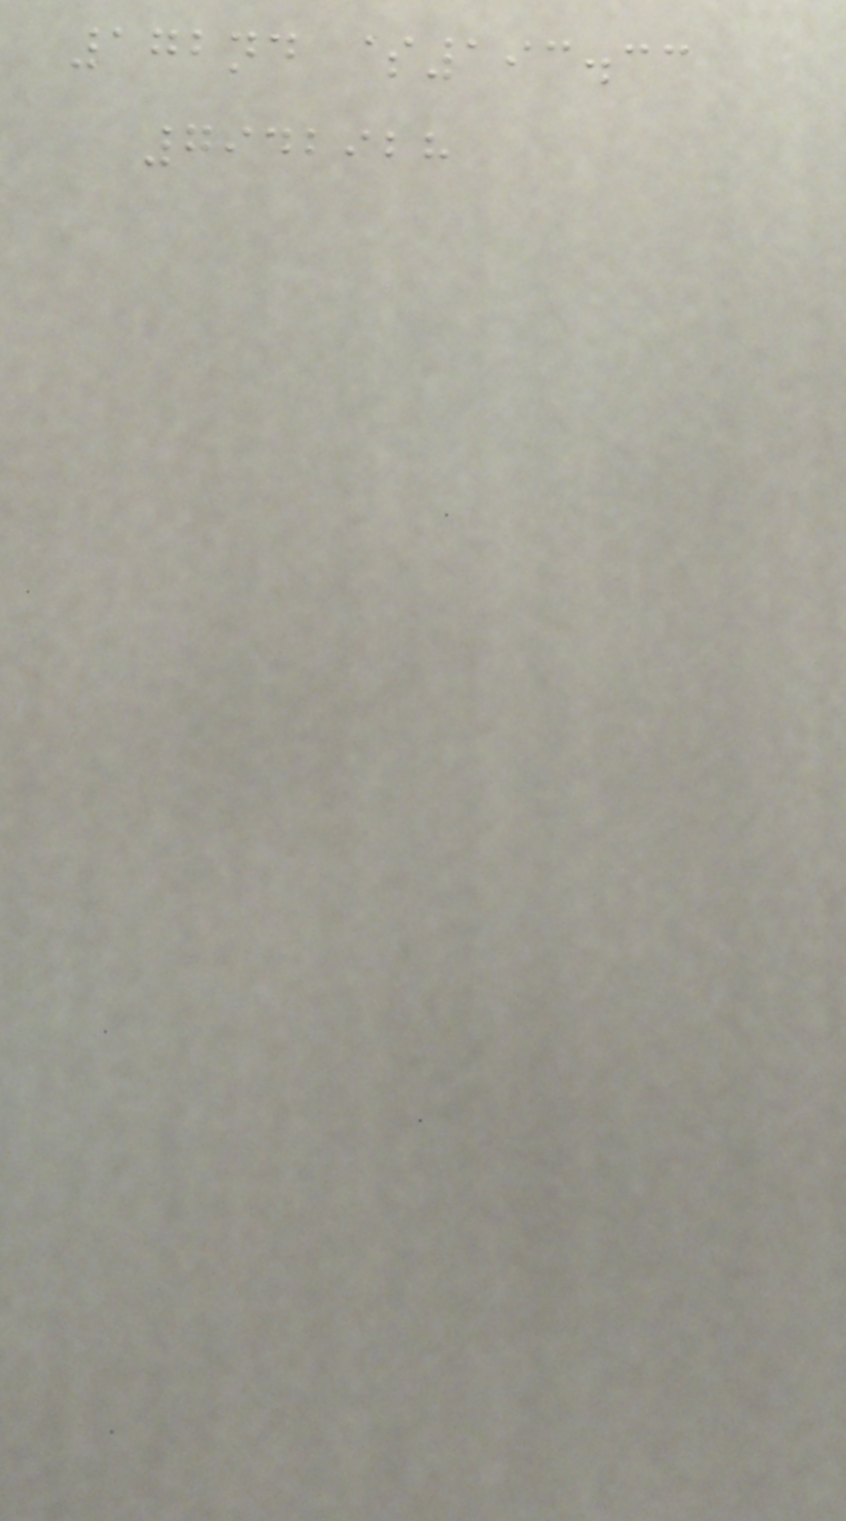172nd $193.33
7942928
